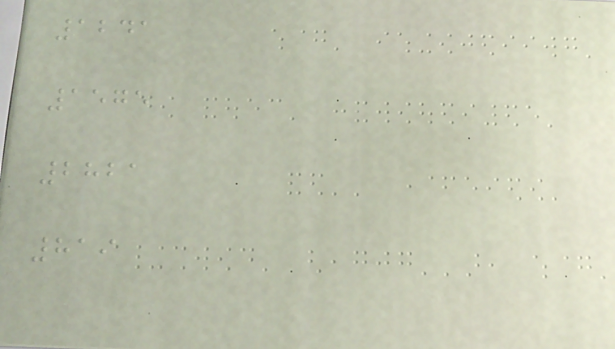1241
1575
2821
819
